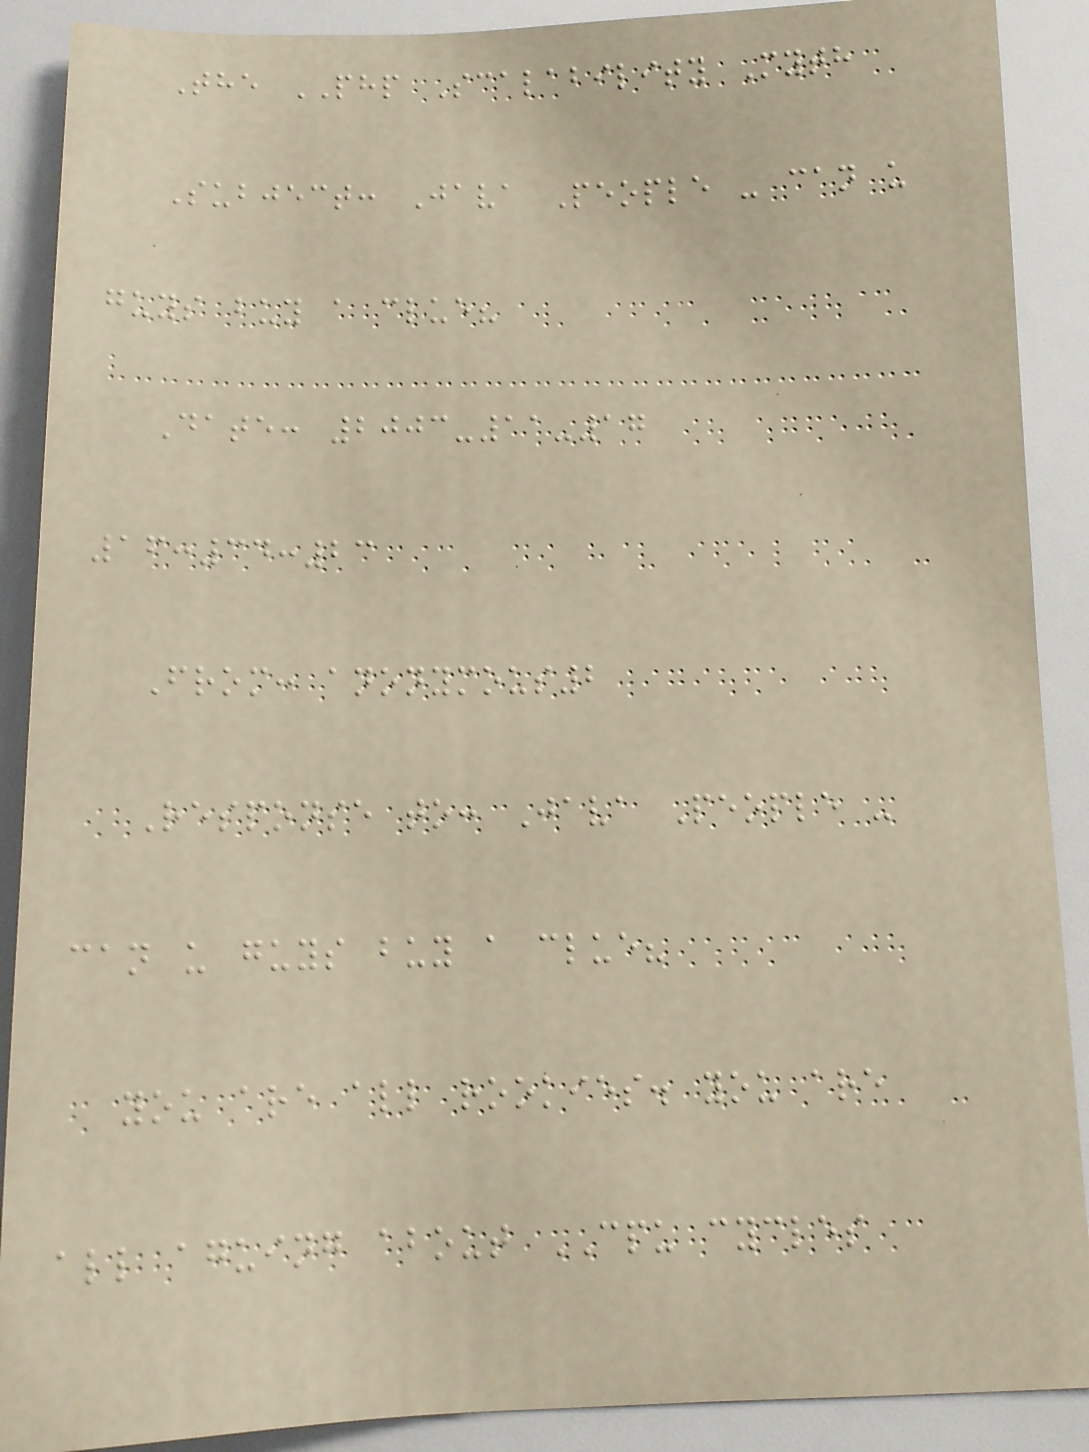The PHP Scalability Myth
Subject: Java People - can u
guys buy a clue?
Date: 2003-11-17
16:34:23
From: anonymous2
Response to: Java People -
can u guys buy a clue?
you are all rookies. you are
all aguing about CPU cycles
